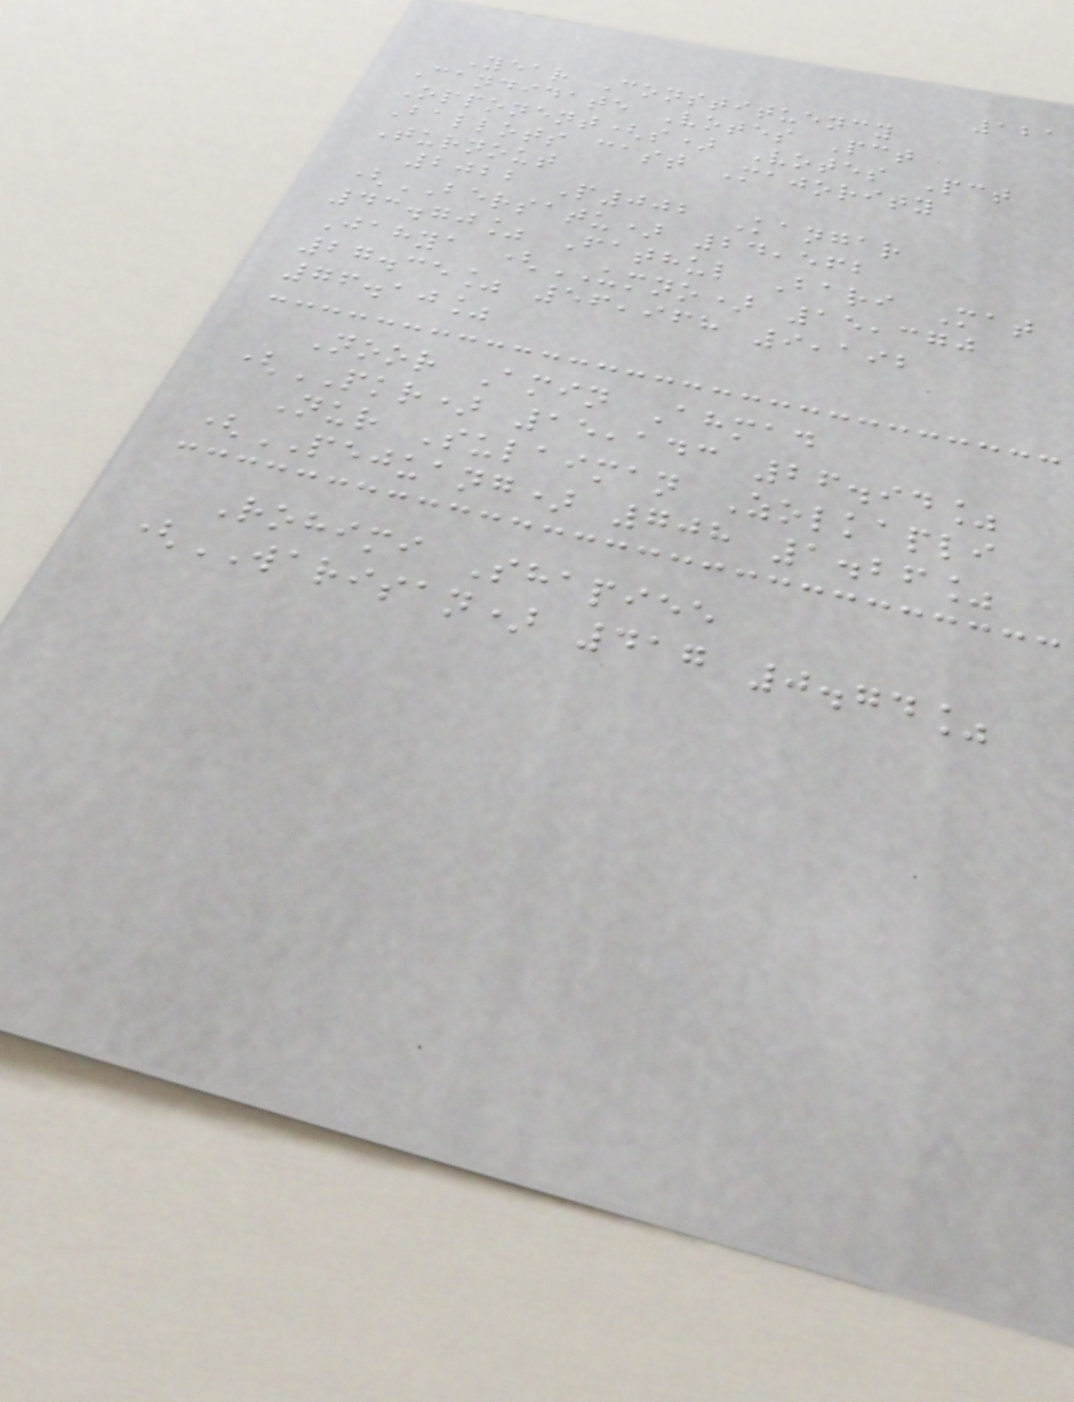121
Year Constituency
Candidate Votes Pct
Opponent(s) Votes Pct
Ballots cast Majority
Turnout
2022 P002 Kangar
(BERSATU) 24,562
43.70% Fathul Bari Mat
Jahya (UMNO) 15,370
27.35% 56,968 9,192
76.10%
Noor Amin Ahmad
(PKR) 15,143 26.94%
Nur Sulaiman Zolkapli
(PEJUANG) 708 1.26%
Rohimi Shapiee
(WARISAN) 417 0.74%
